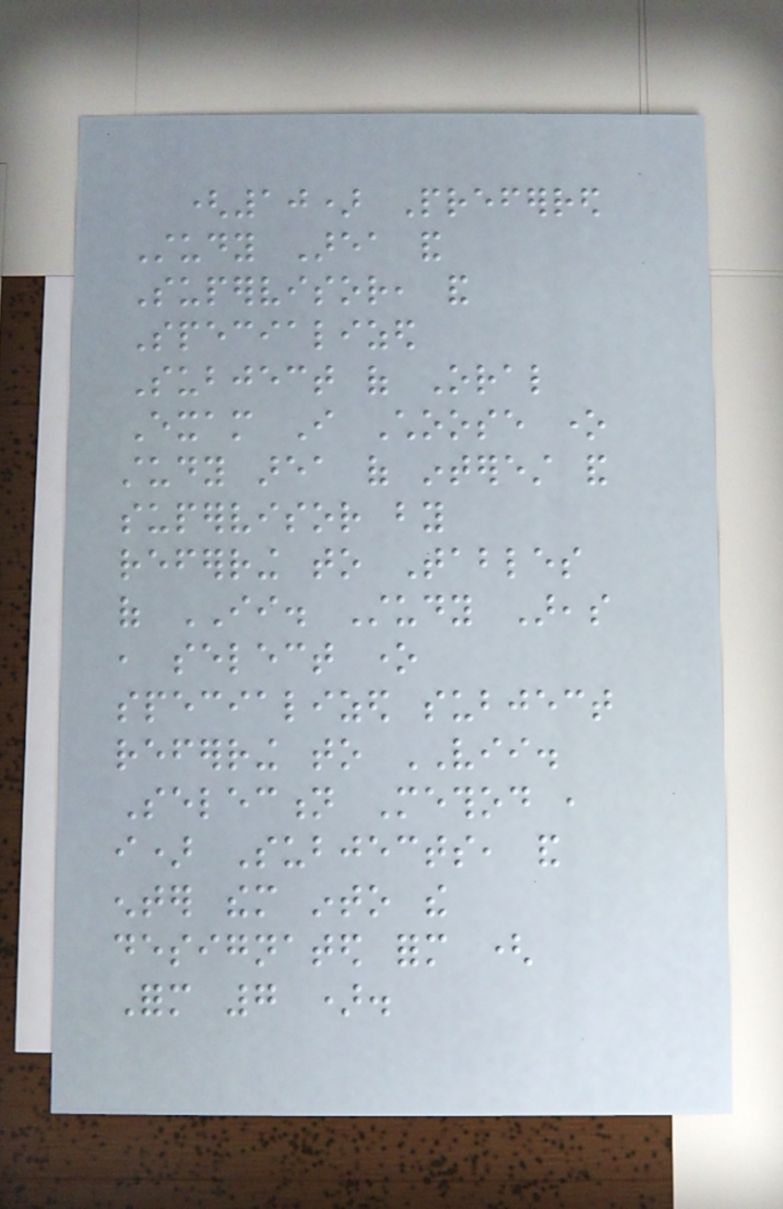(10) Preferred
Study Area and
Supervisor, and
Specialized
Subject of Oral
Exam I Choose one
study area of interest and
supervisor by
referring to Tables
of II. Study Areas
, select one
specialized subject
referring to VII.
Selection Method ,
i) Subjects, and
enter them into the
designated form (
Form 7 ).
